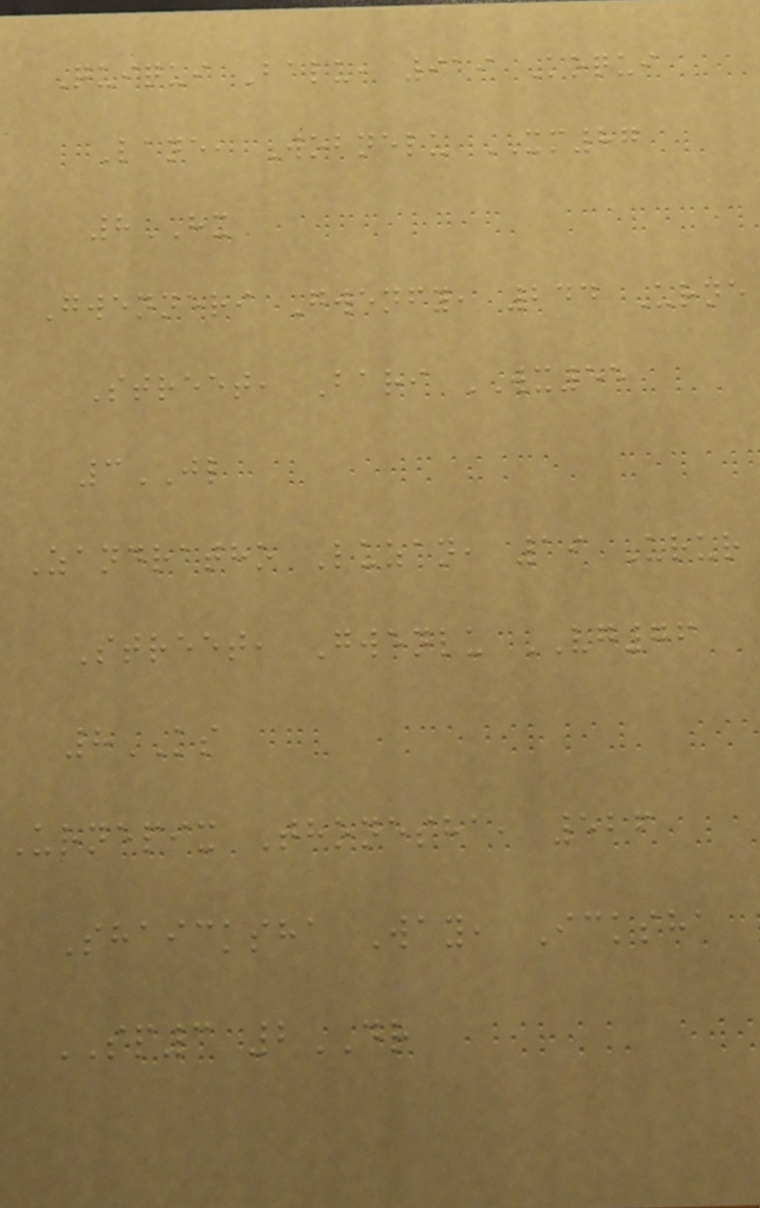Quiqui Balu, 919 Koqui
Lane, Wobnelu XM87
8HX
Gwenneri Gwenfy, 244 Urne
Street, Bari WX55
3JL
Zandratho Luzan, 19 Urur
Street, Gwenlu VG76
8KS
Urnepix Thonesha, 526
Shaicksha Way, Icksha
SP3 2DR
